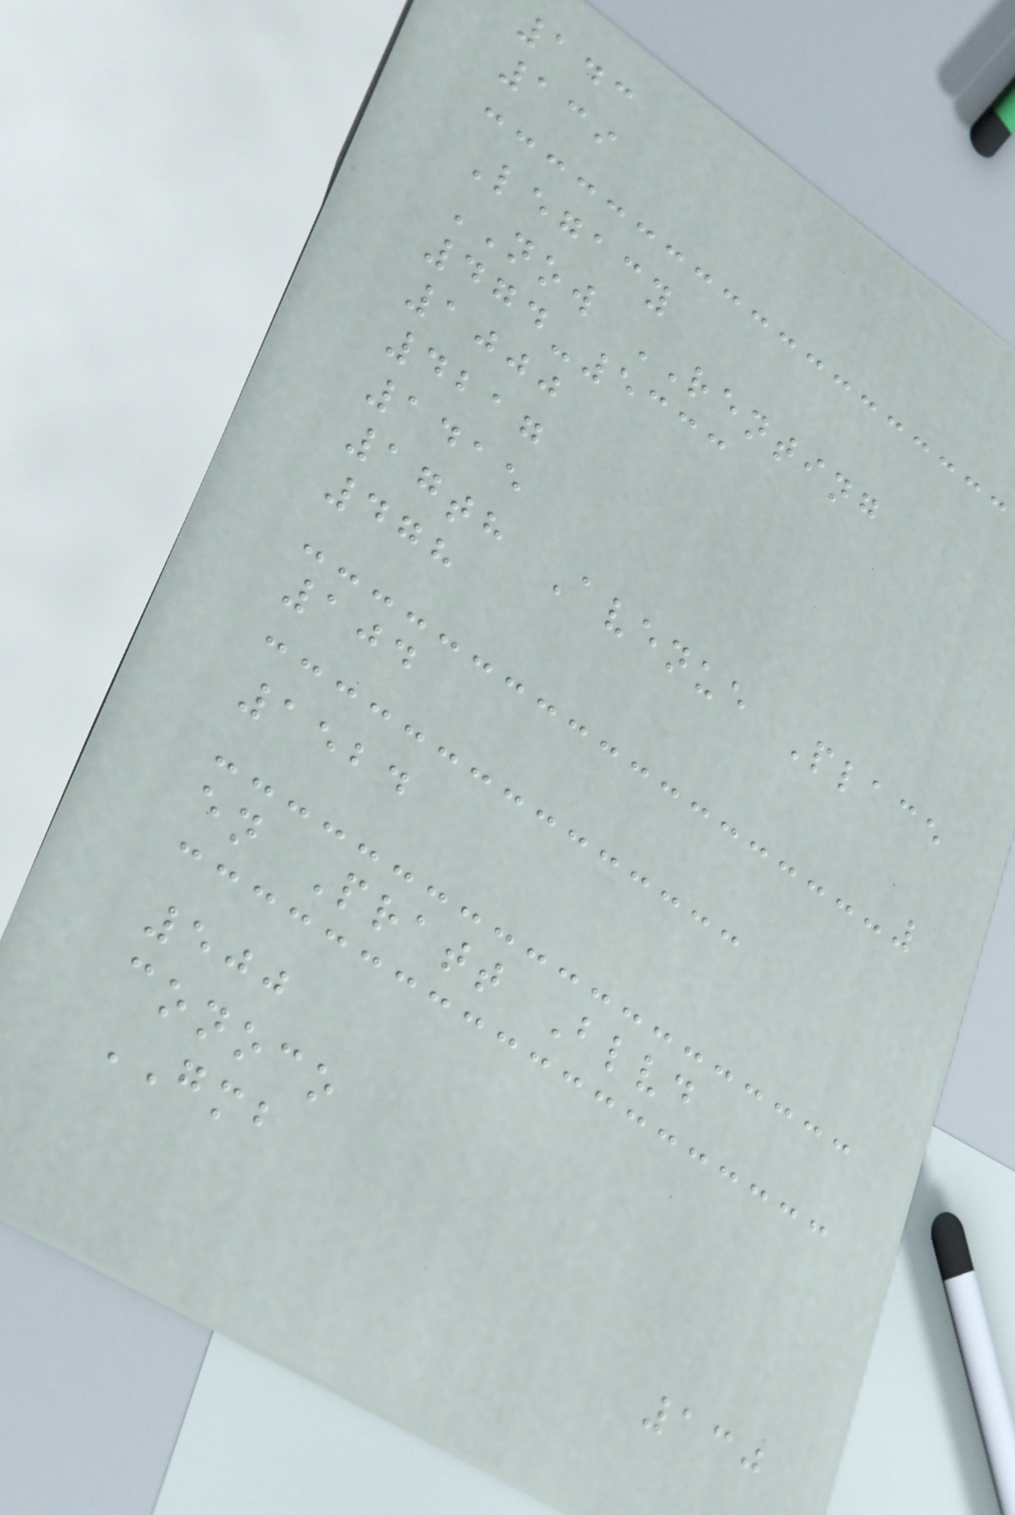143
139
Legacy
NOW RENTING
474-5333
1000
4217
1415
17th Avenue Place
478
104
1524
en Pratt Blvd
500
conoco
GMB
130
